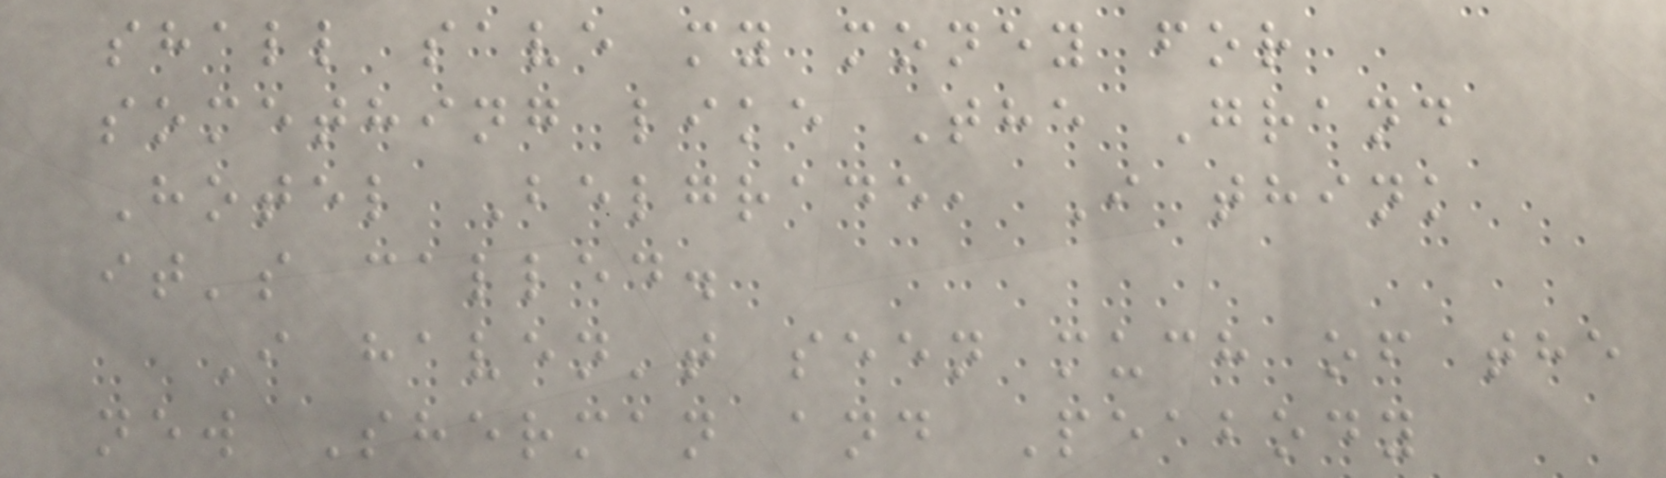shall save my money for
something like The Grand
Hotel Belgrade, I think
it's called.
I haven't seen much of the
new Sherman and Peabody
